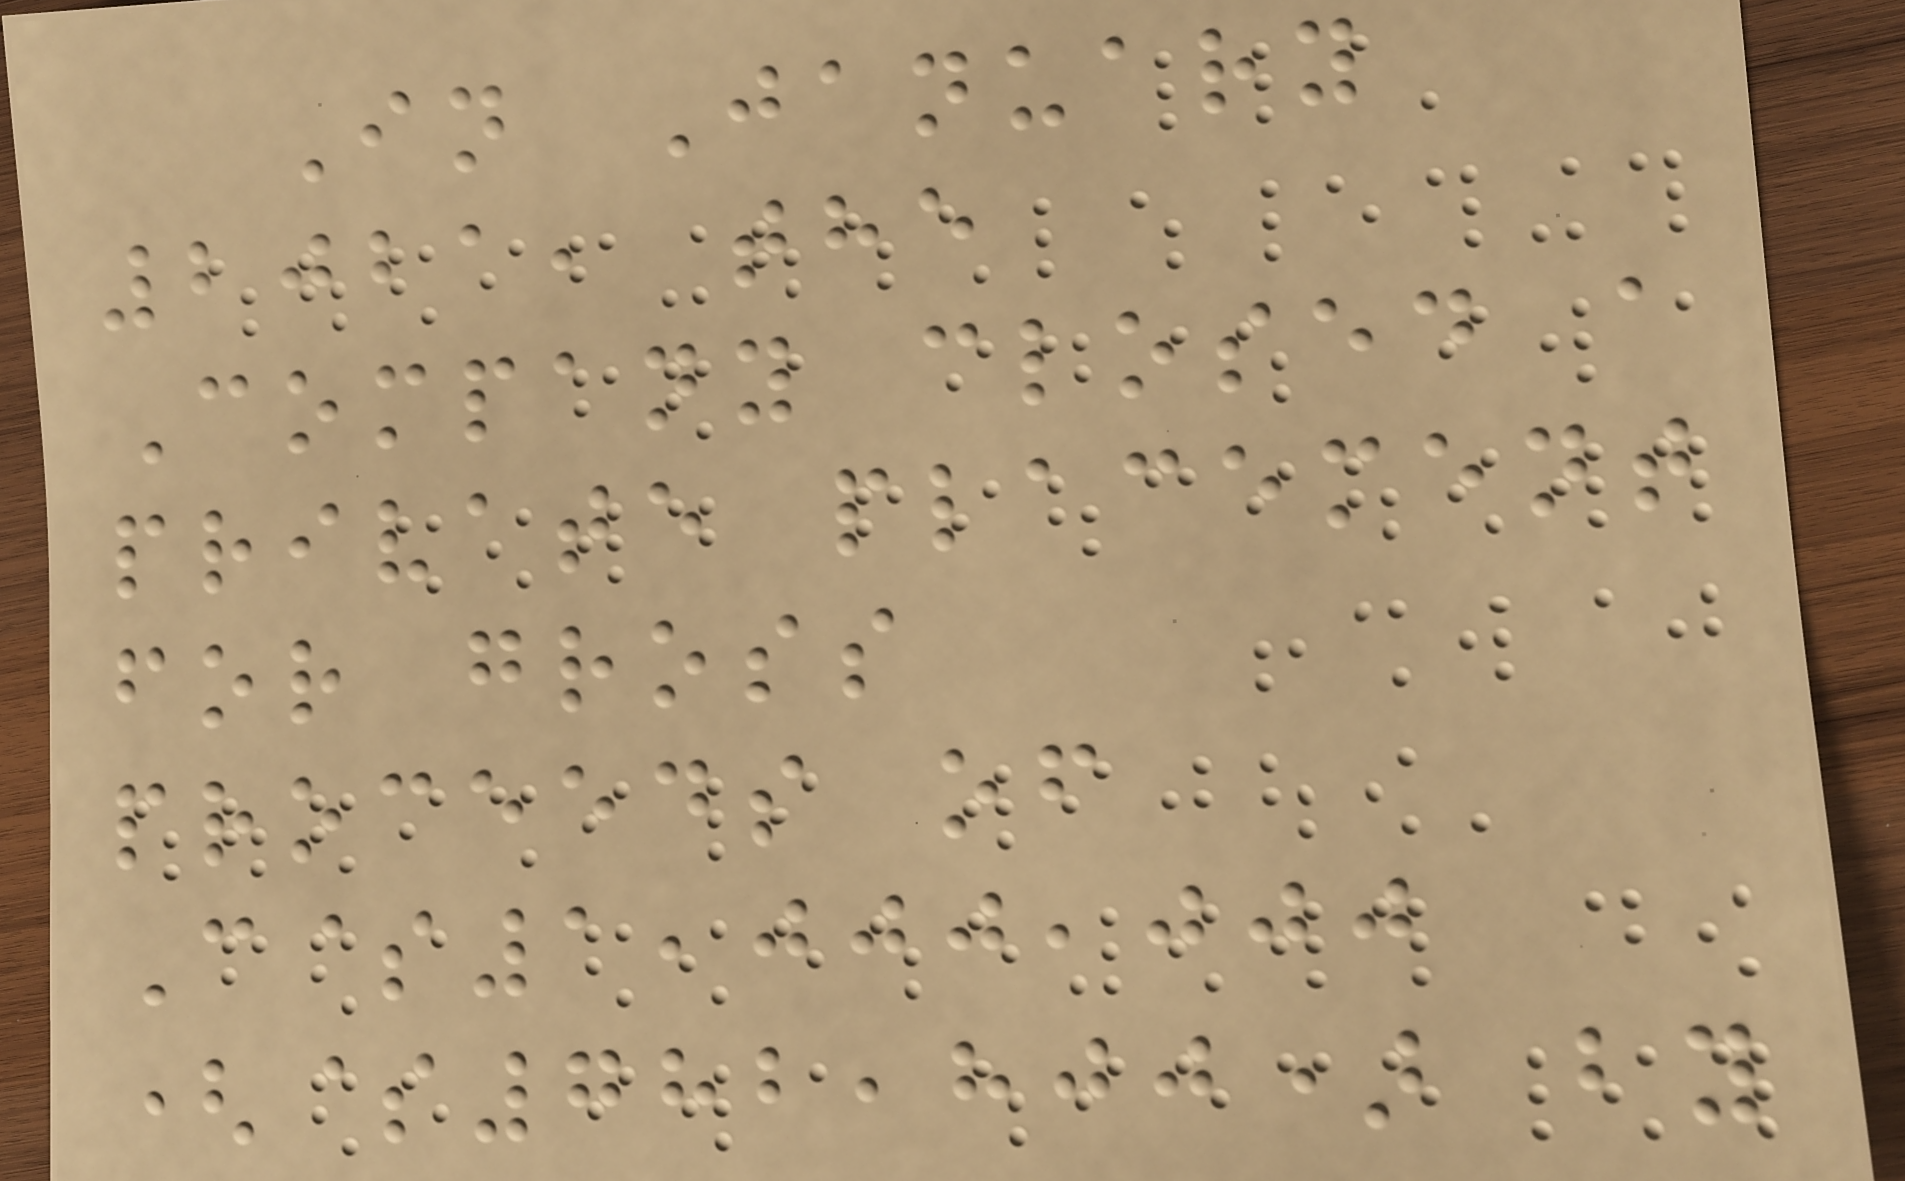In January
2021, the
Company closed a
private placement
for gross
proceeds of
C$1,000,000
($782,800) by
